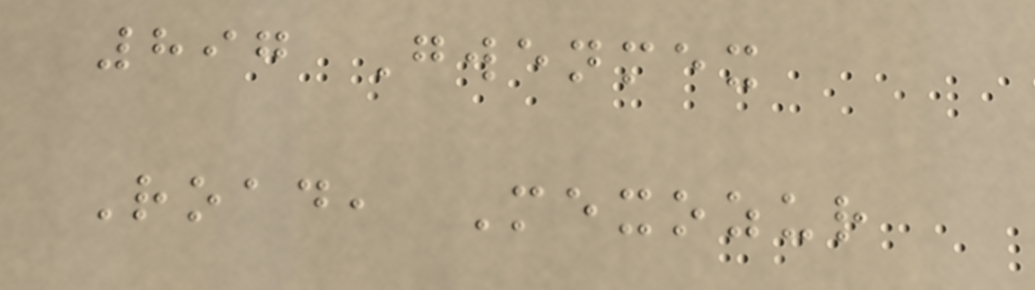897 Gwenmex
Road, Mexozur
